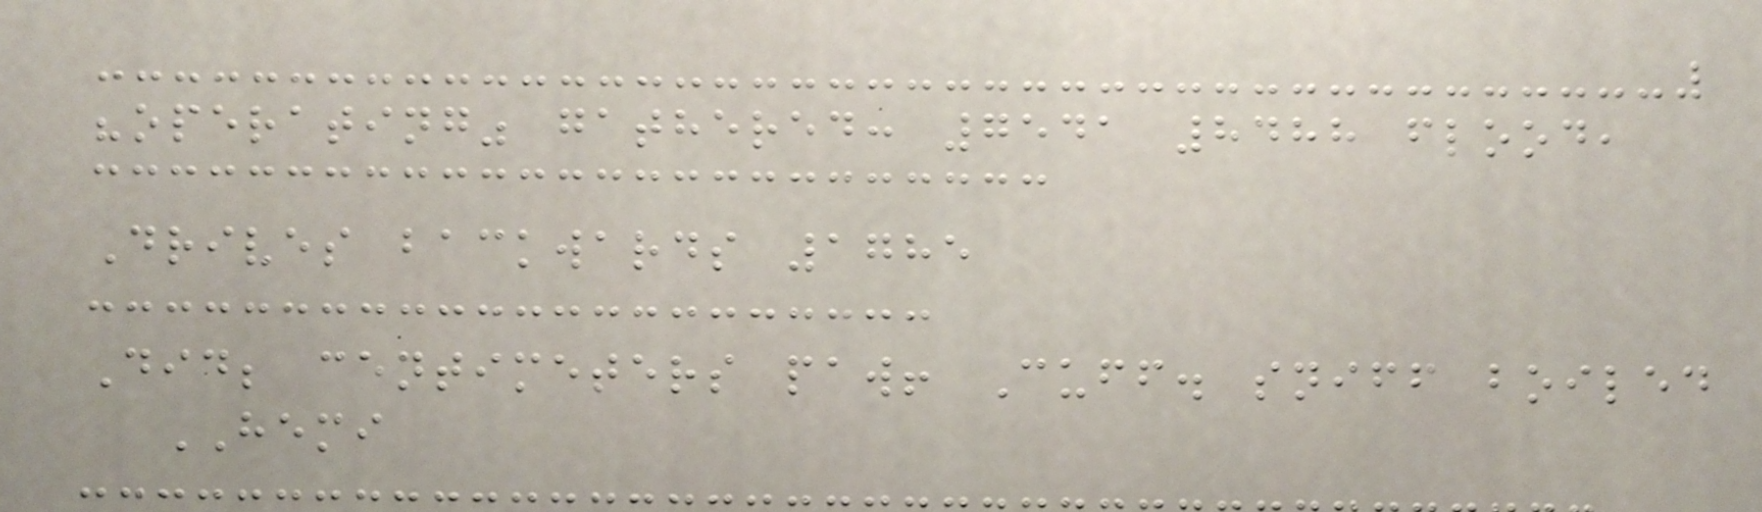"operating" gathered: 7541 8488 flood,
Drives backwards 1785
Did; centimeters paw! Cuff. sniff boiled
HEMI
